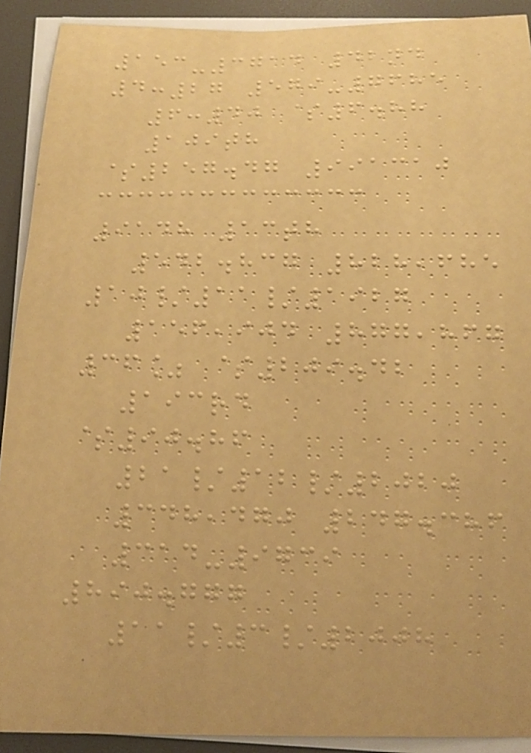153-3714 42nd
4:27 579-7685
6:40 $6.88
109th
$257.47 991310
9148 13th
542.837 828,685
10/11/1927
156,904 877,867
36% $209.42
193rd
$90.86
21/12/2020
348,470 247.386
314-9739
890.777
11/3/2008
